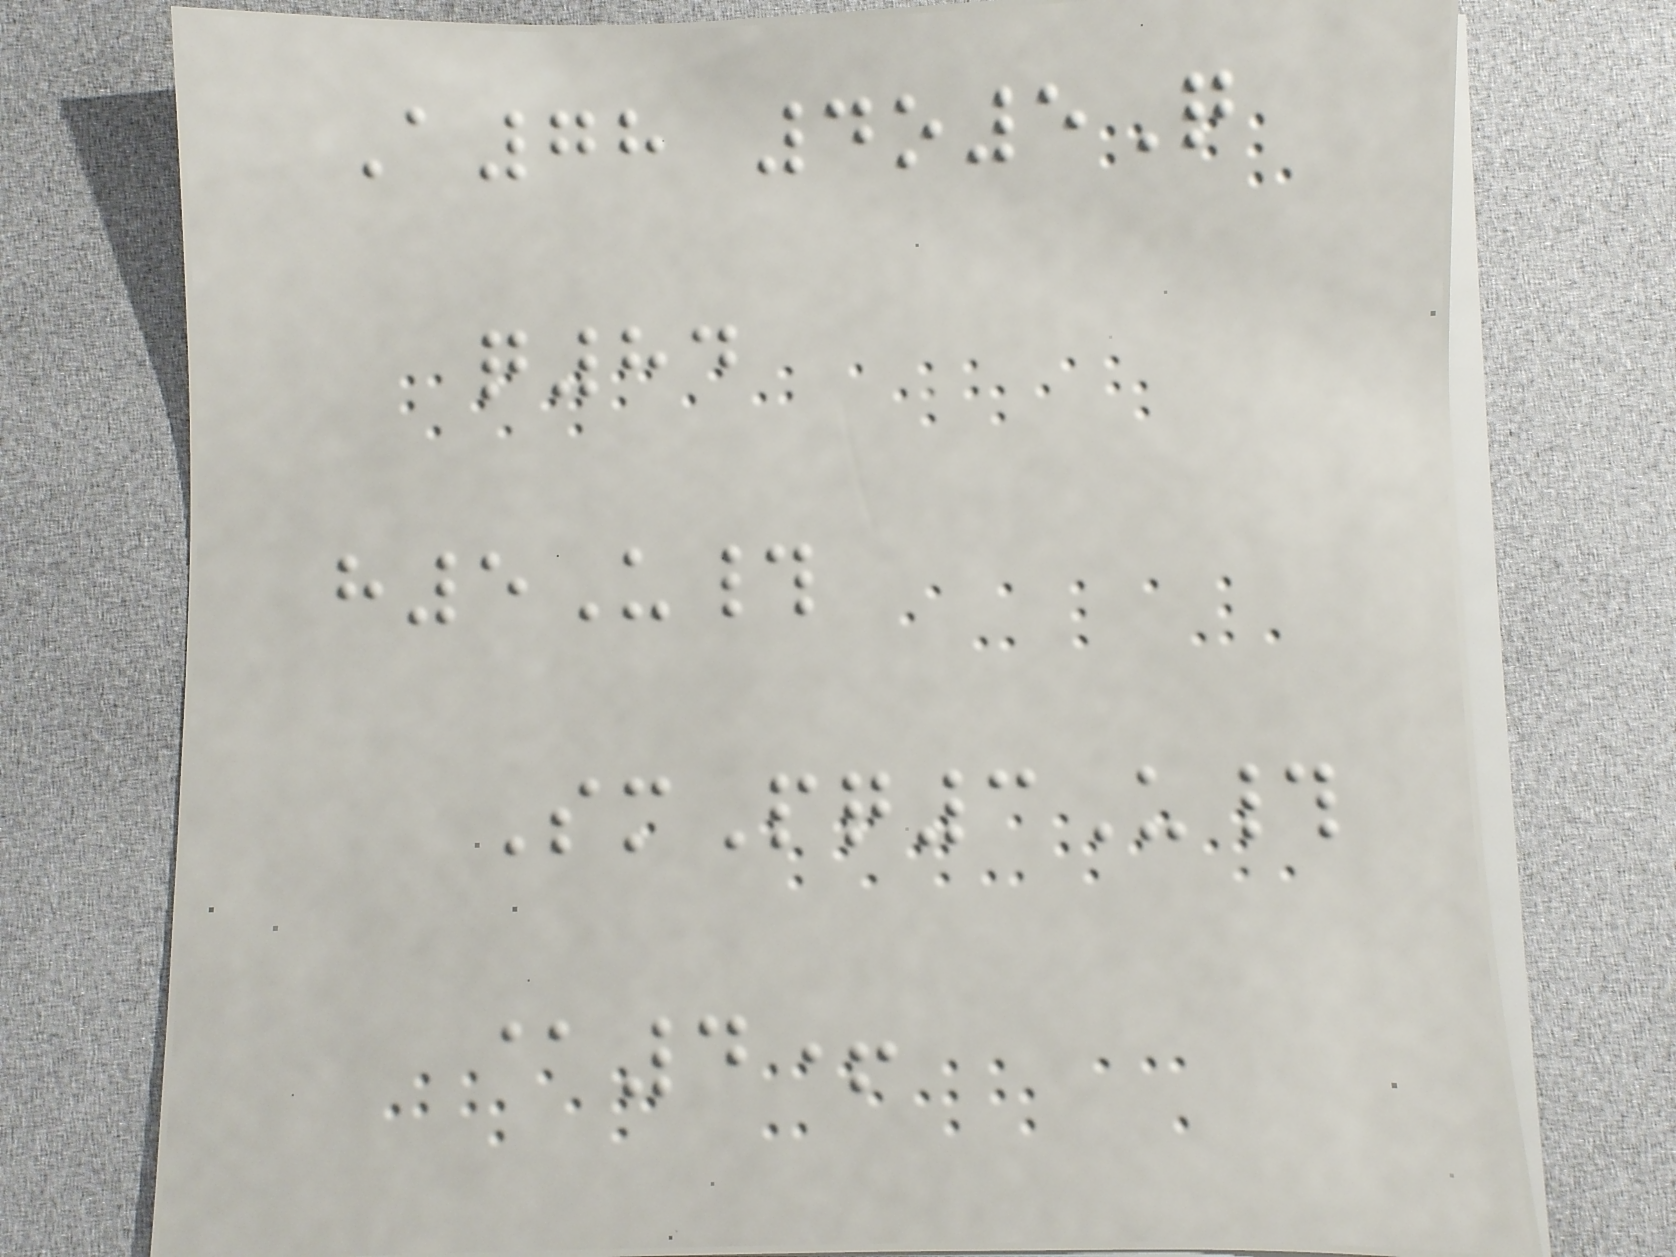A78 4o5Q
q84
h5U#
SmPq3U#
@4+
